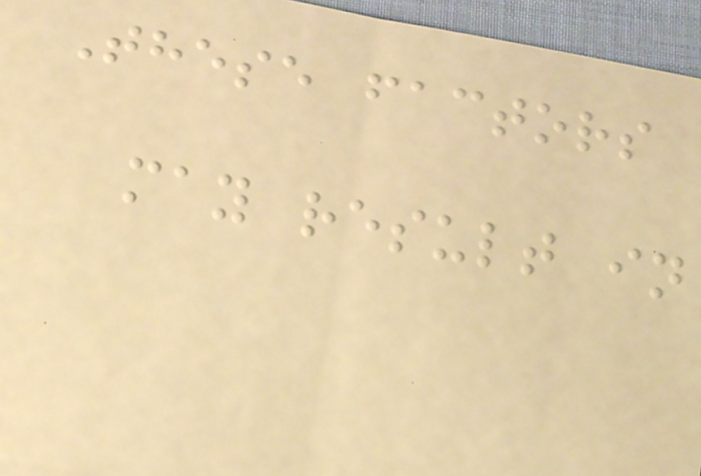These factors
may result in
